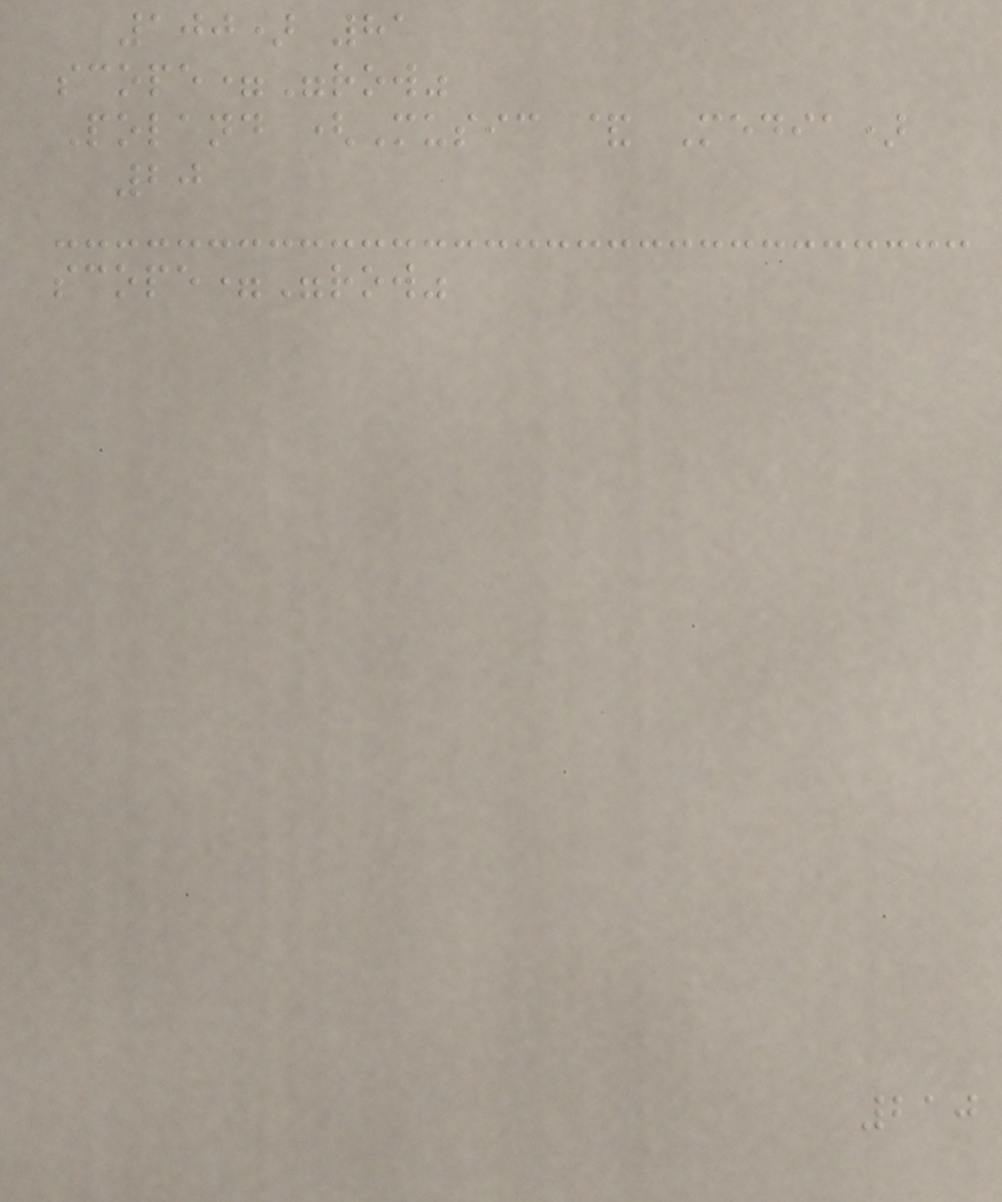100) 81
scope="row"
Poland (Music & Media)
20
scope="row"
210
